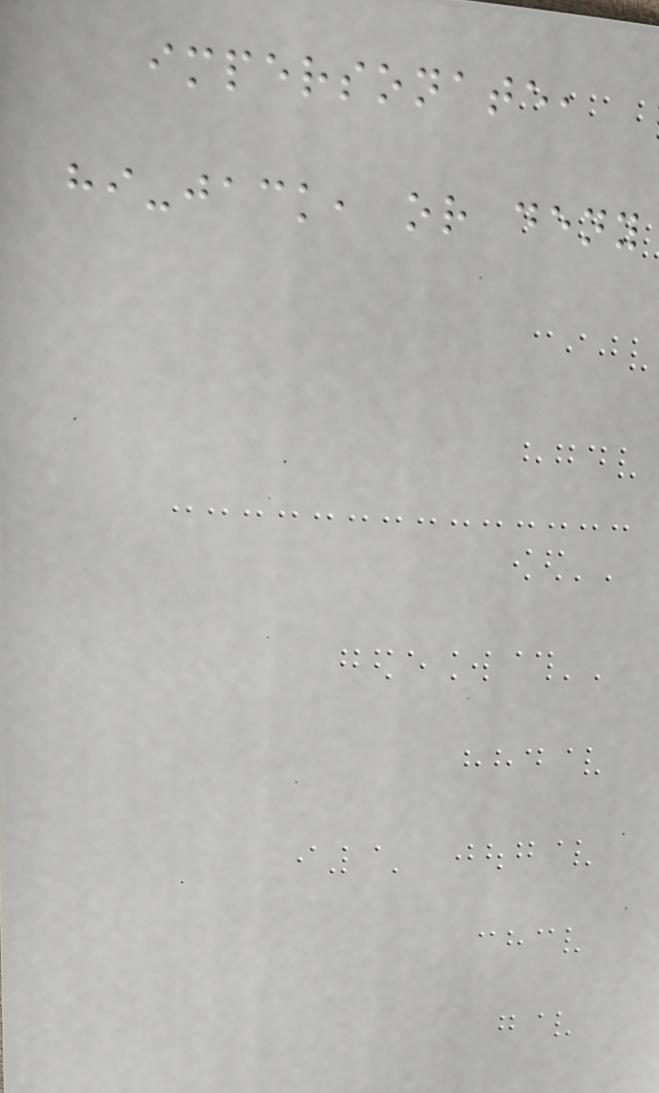impersonate,
hi-jack, or deny
